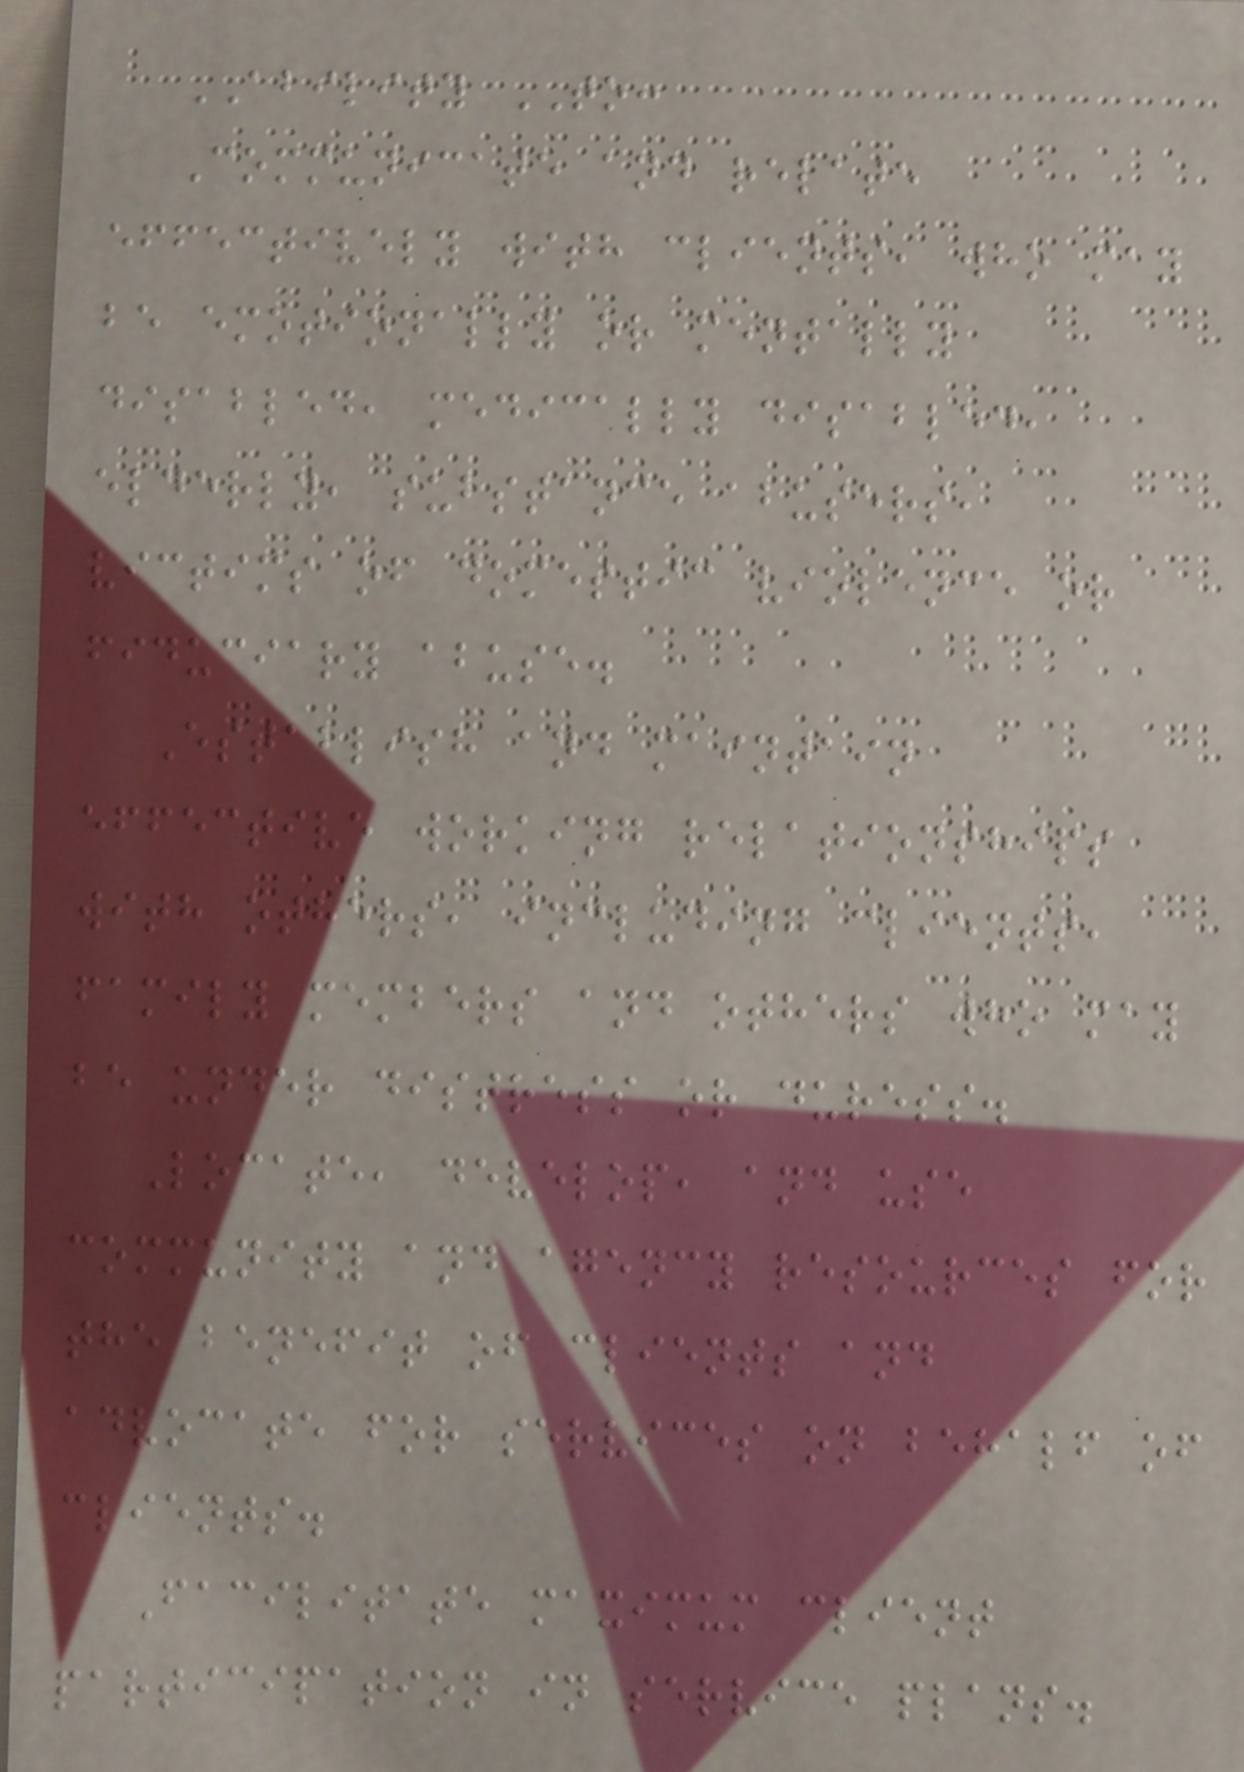ABILITY TO:
Communicate and relate
effectively with clients, who may
be emotionally or mentally
disabled, medically disabled,
elderly, substance abusers,
victims of domestic violence or
fiduciary abuse.
Establish and maintain
effective working relationships
with others, including clients,
family members and others who may
be under distress or duress.
Locate, develop, and use
community and agency resources for
the benefit of clients and
advocate for services on behalf of
clients.
Facilitate maximum client
participation in service plans.
